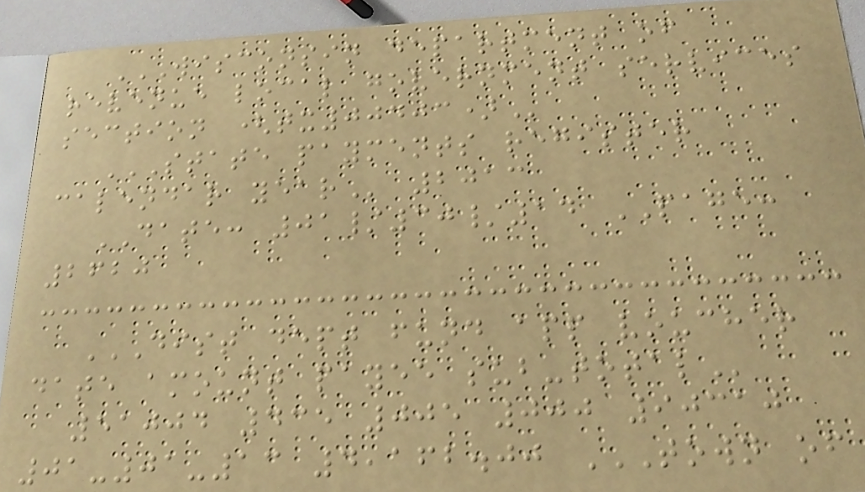WISCONSIN DEPARTMENT OF
REVENUE LOCAL GOVERNMENT SERVICES
SECTION (TX00403)
STATE PAYMENTS REGISTER
CALENDAR YEAR 2013
DATE: 01/30/14 PAGE:
2620
DIST DEPT FUND APP VOUCHER
DATE AMOUNT PAYEE SUB-TOTAL
51004 435 005 000 90310
01-01-13 4,162.00 TOWN OF
